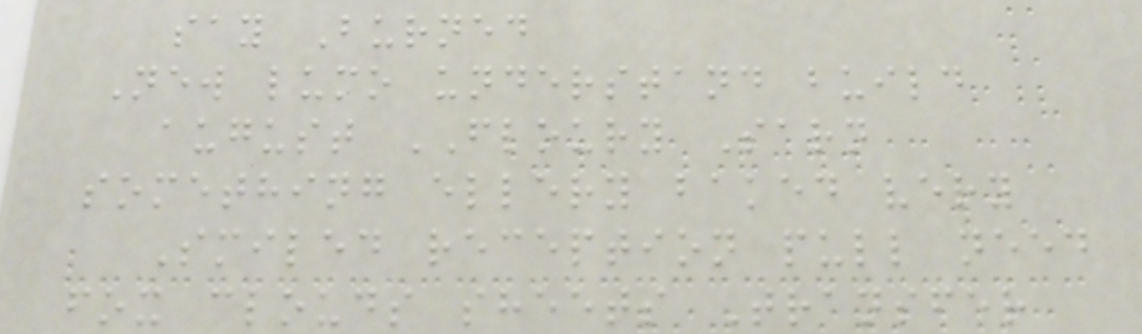say Burned
New lumo understand build
august FLOURY Sarn
something ellery baked very
Smiled reception pull need
fox clouds sheets Transfer
